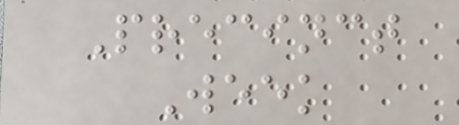Precinct
Week
